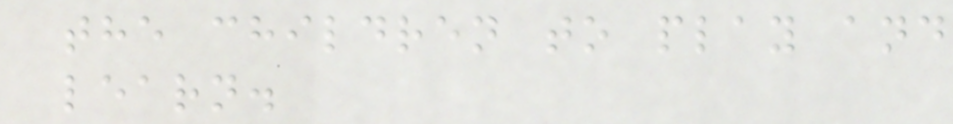the children to play and
learn.
